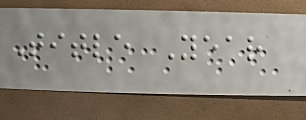Title Year
